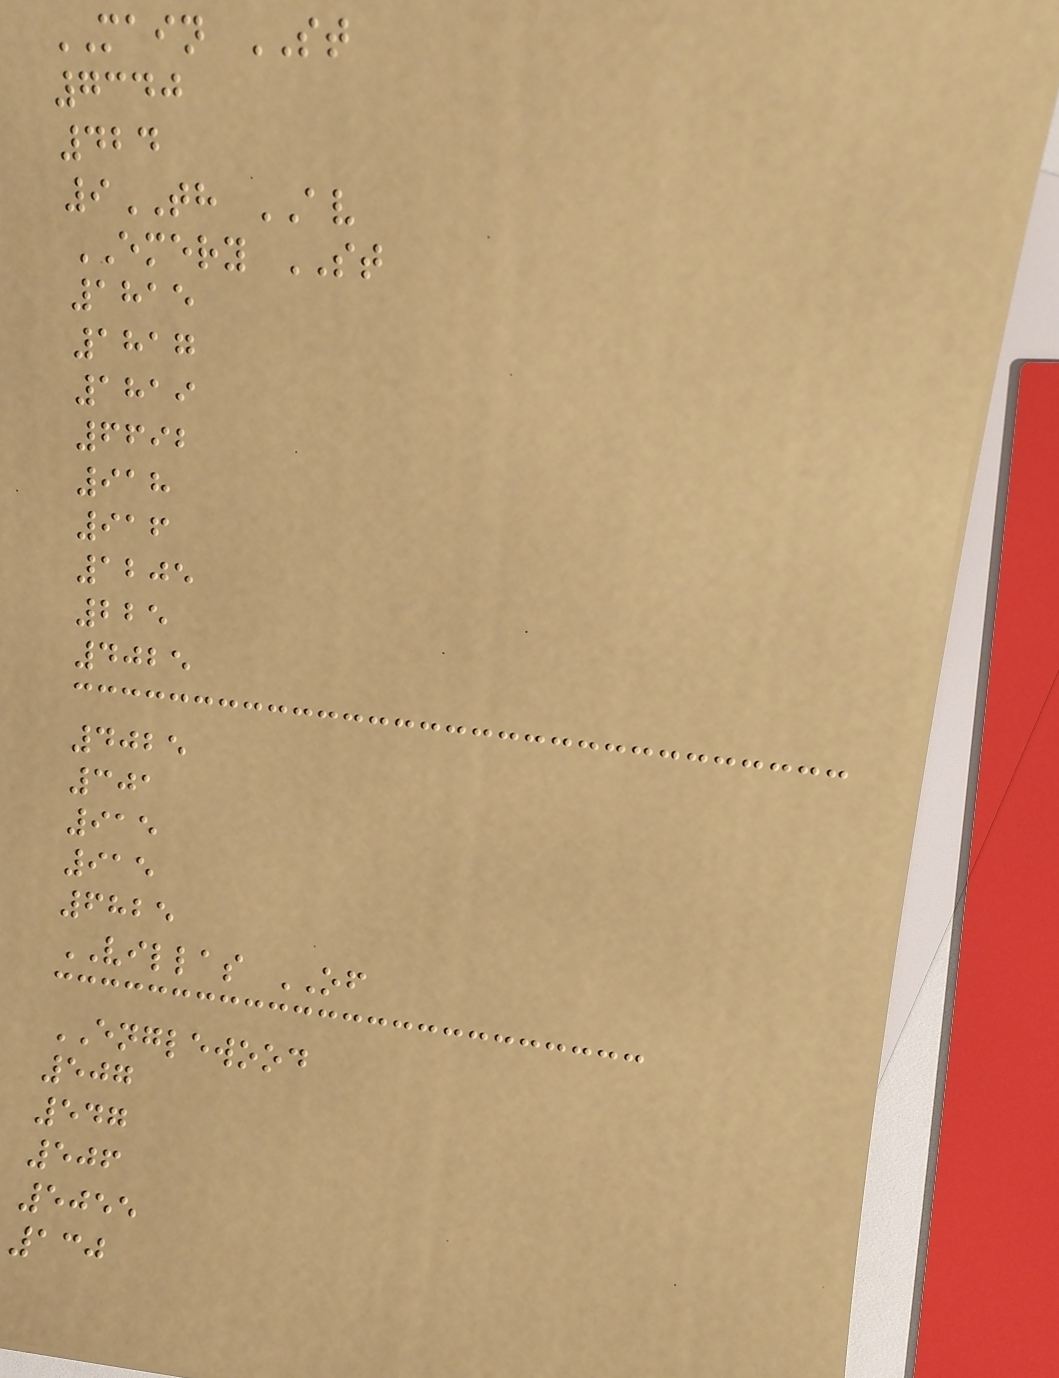MAIN ST
7340
424
9TH AV
EMERY ST
1815
1817
1819
6692
918
916
1205
225
4025
4025
301
915
915
6825
VILLAS OF
ENGLEWOOD
507
547
506
5055
130
